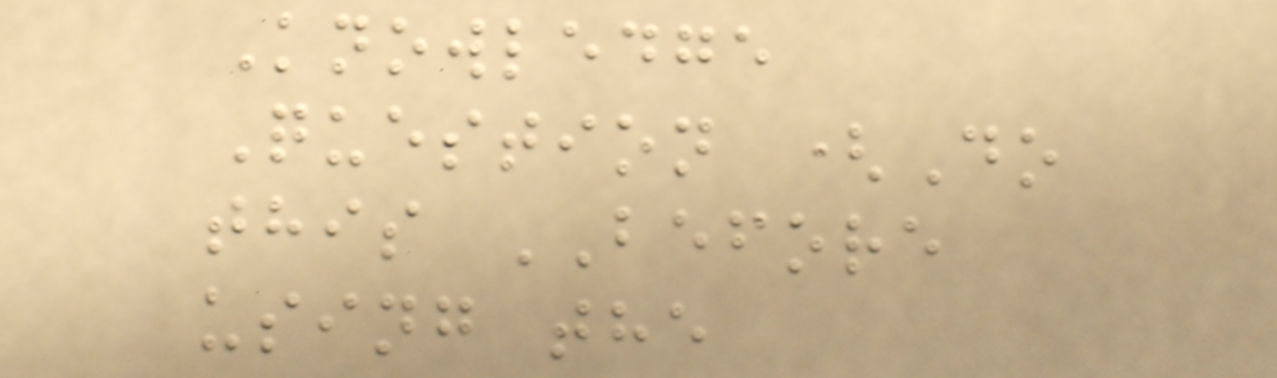Knowledge
Question (Do
this BEFORE
using the
